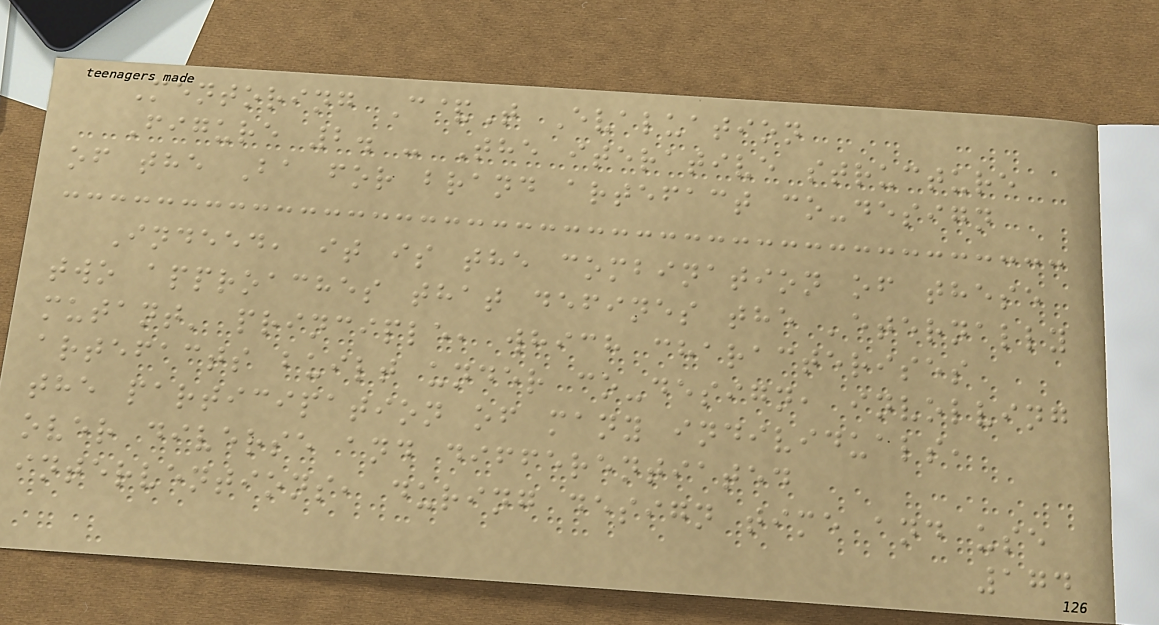Mentoring C&T Evaluation
Figure 2. - The iterative structure
of the Ba for brand artefact co-design
Indeed, it is the combination of these
two approaches that defines the 'eternally
mutant' principle, which characterises
artefacts built under co-design, involving
the participation of many individuals,
over diverse and differentiated
interventions, during design time and use
174
